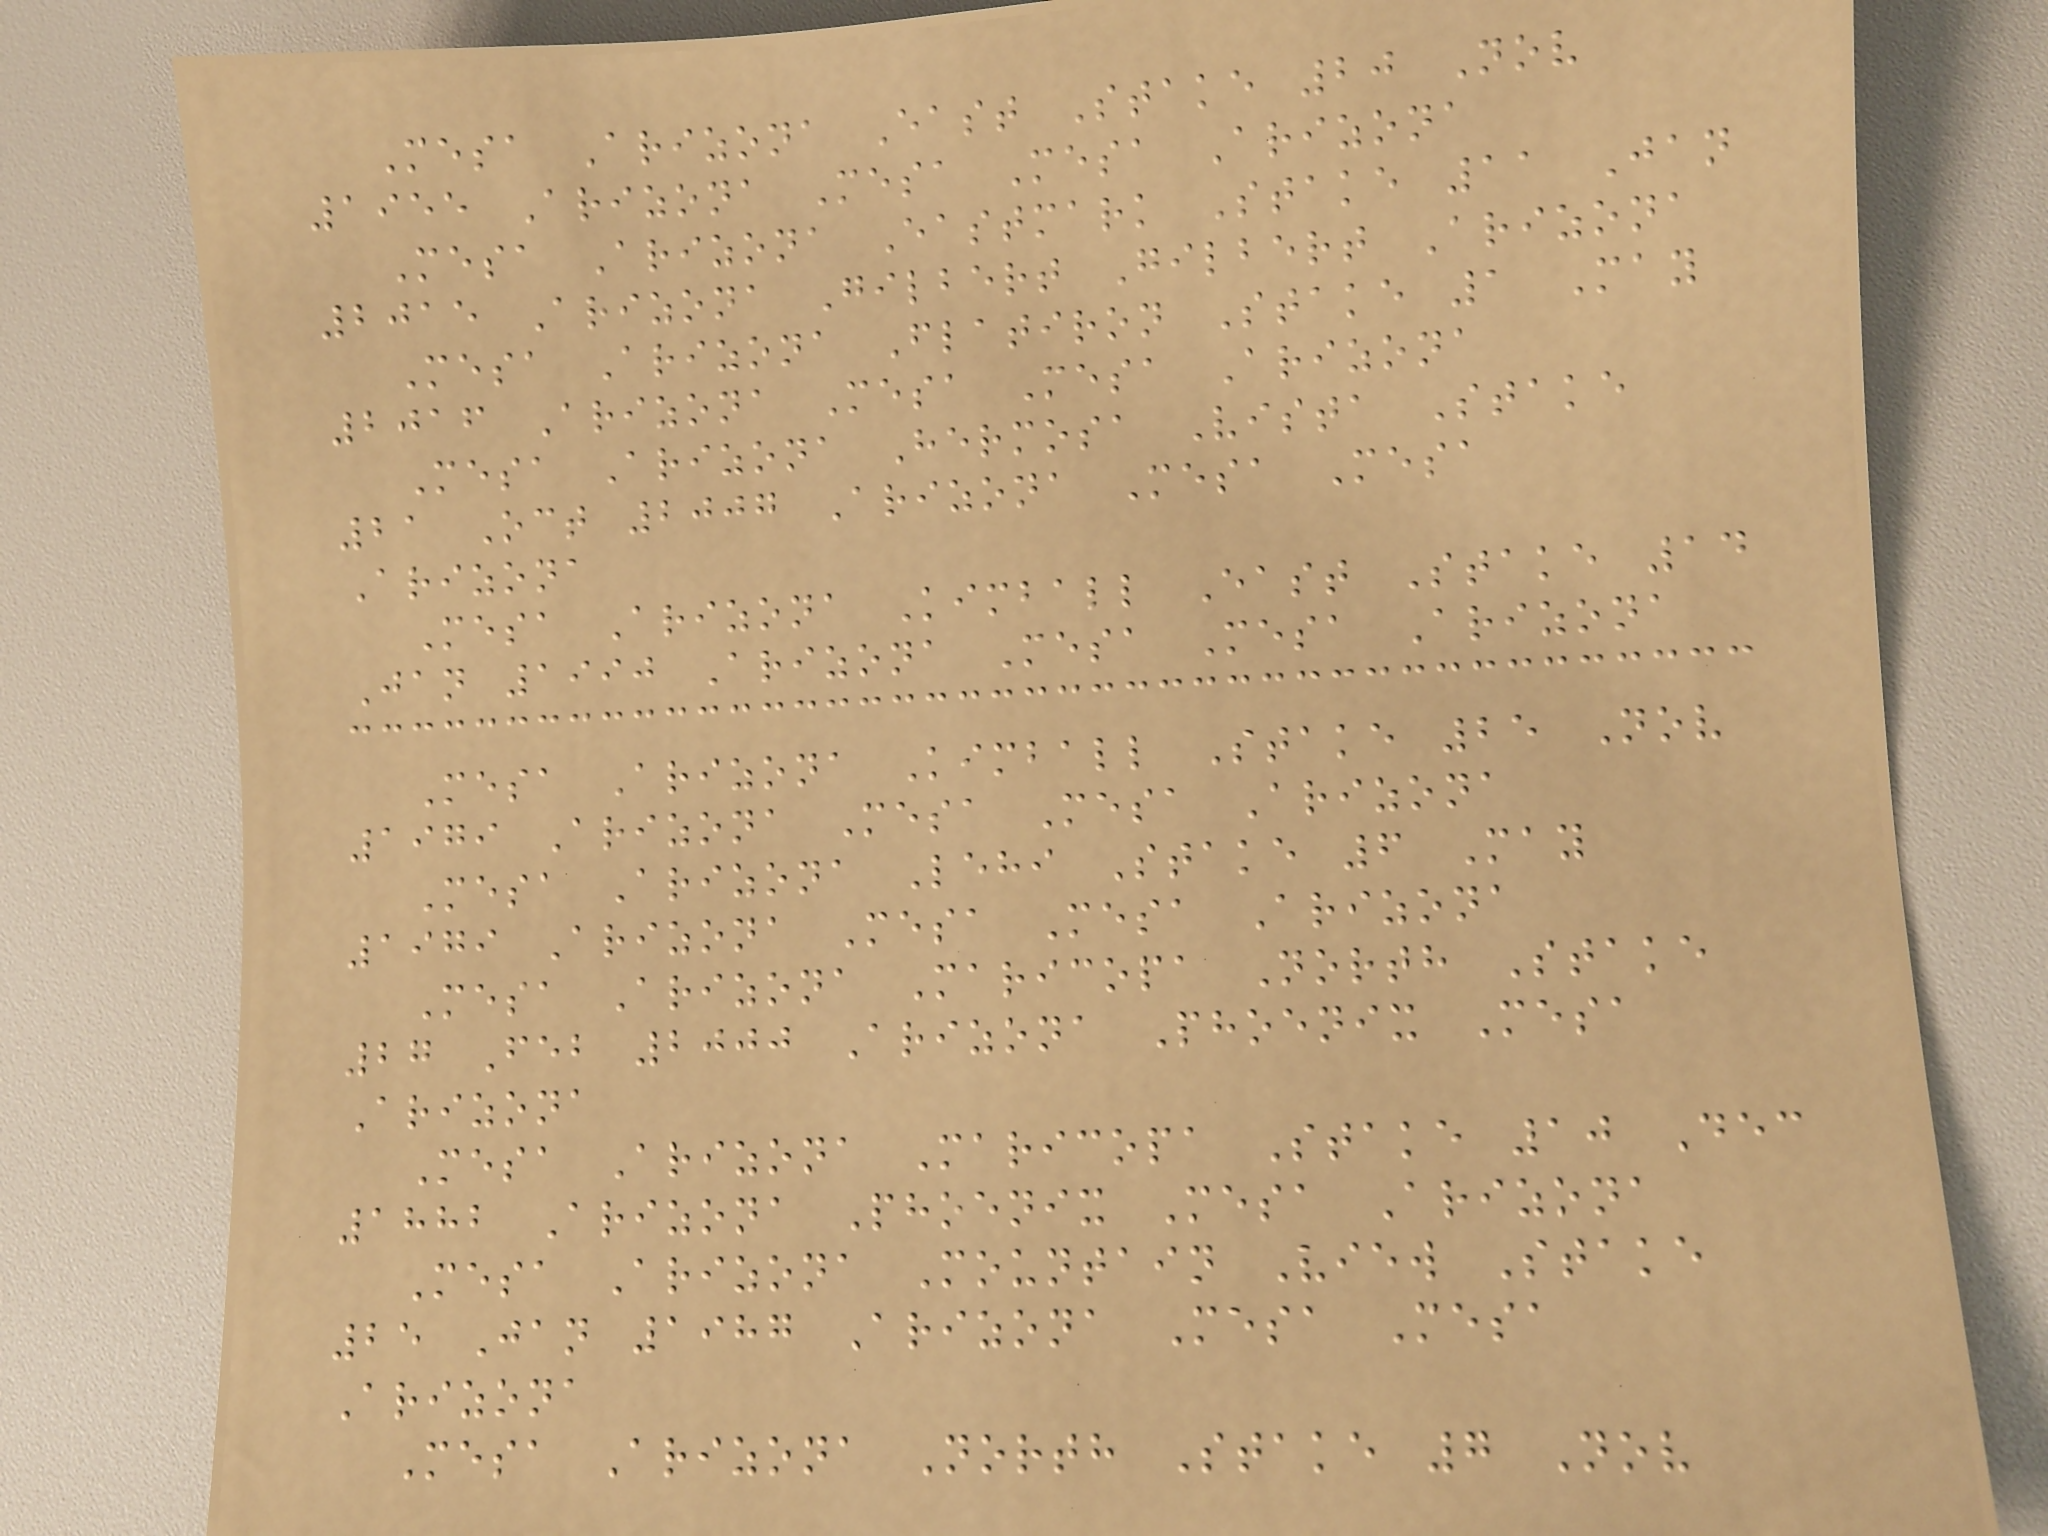Mesa Arizona East Stake 20 Nov
1955 Arizona Mesa Mesa Arizona
Mesa Arizona Eastmark Stake 11 Jan
2015 Arizona Gilbert Gilbert Arizona
Mesa Arizona Flatiron Stake 1 May
2016 Arizona Mesa Mesa Arizona
Mesa Arizona Hermosa Vista Stake
21 Oct 2007 Arizona Mesa Mesa
Arizona
Mesa Arizona Kimball East Stake 14
Jan 1990 Arizona Mesa Mesa Arizona
Mesa Arizona Kimball Stake 25 Nov
1979 Arizona Mesa Mesa Arizona
Mesa Arizona Lehi Stake 6 May
1979 Arizona Mesa Mesa Arizona
Mesa Arizona Maricopa North Stake
27 Feb 2000 Arizona Phoenix Mesa
Arizona
Mesa Arizona Maricopa Stake 10 Dec
1882 Arizona Phoenix Mesa Arizona
Mesa Arizona Mountain View Stake
25 Jan 1987 Arizona Mesa Mesa
Arizona
Mesa Arizona North Stake 7 Nov
